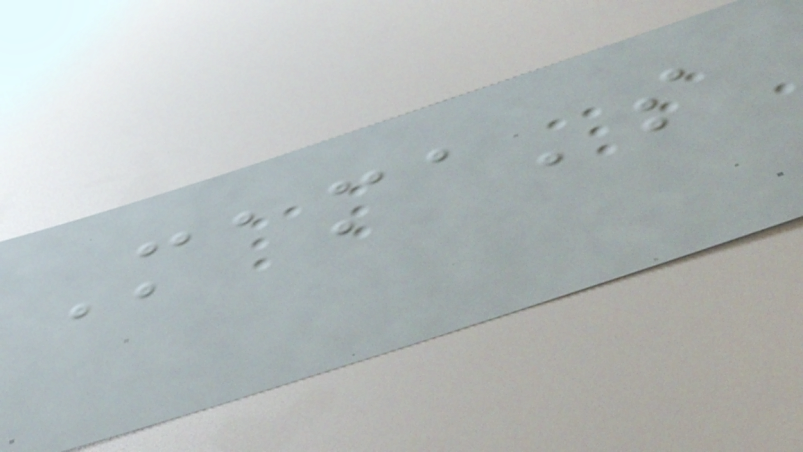Mama's
